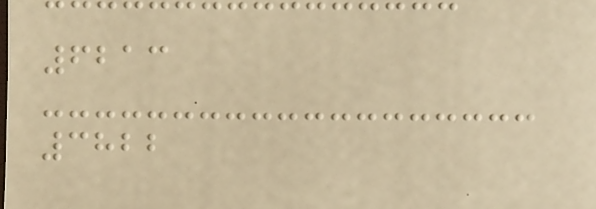6213
3822
